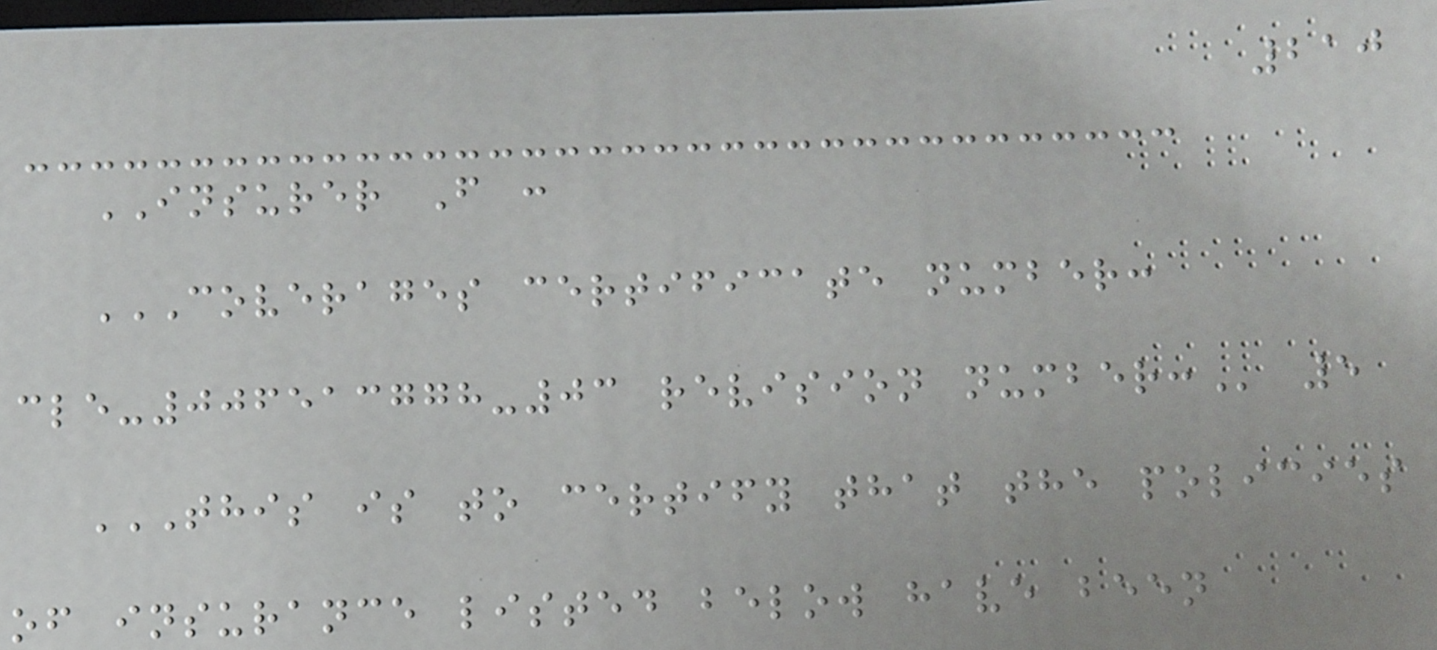210
INSURER F :
COVERAGES CERTIFICATE NUMBER:
CLE-006513778-03 REVISION NUMBER: 5
THIS IS TO CERTIFY THAT THE POLICIES
OF INSURANCE LISTED BELOW HAVE BEEN
